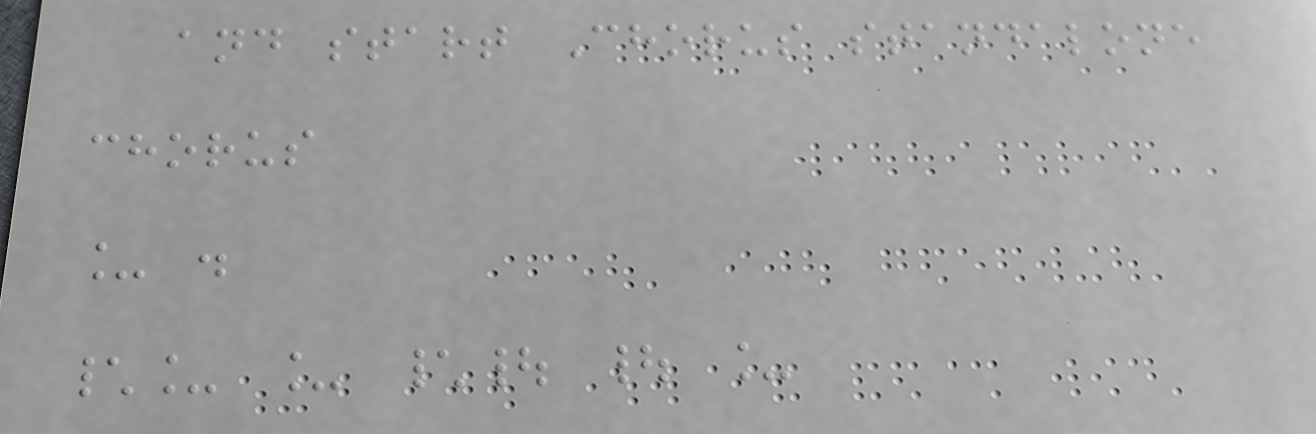and start Chorus standalone
chorus
_ .
\_ _ \| | _
